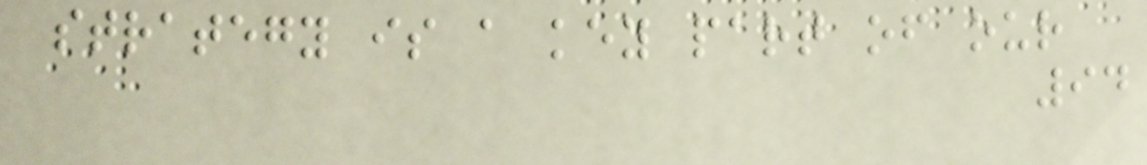strategy is a key part of our
94
